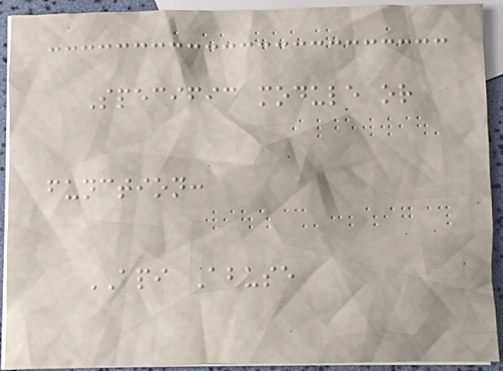Specific module or
function:
API Abuse
